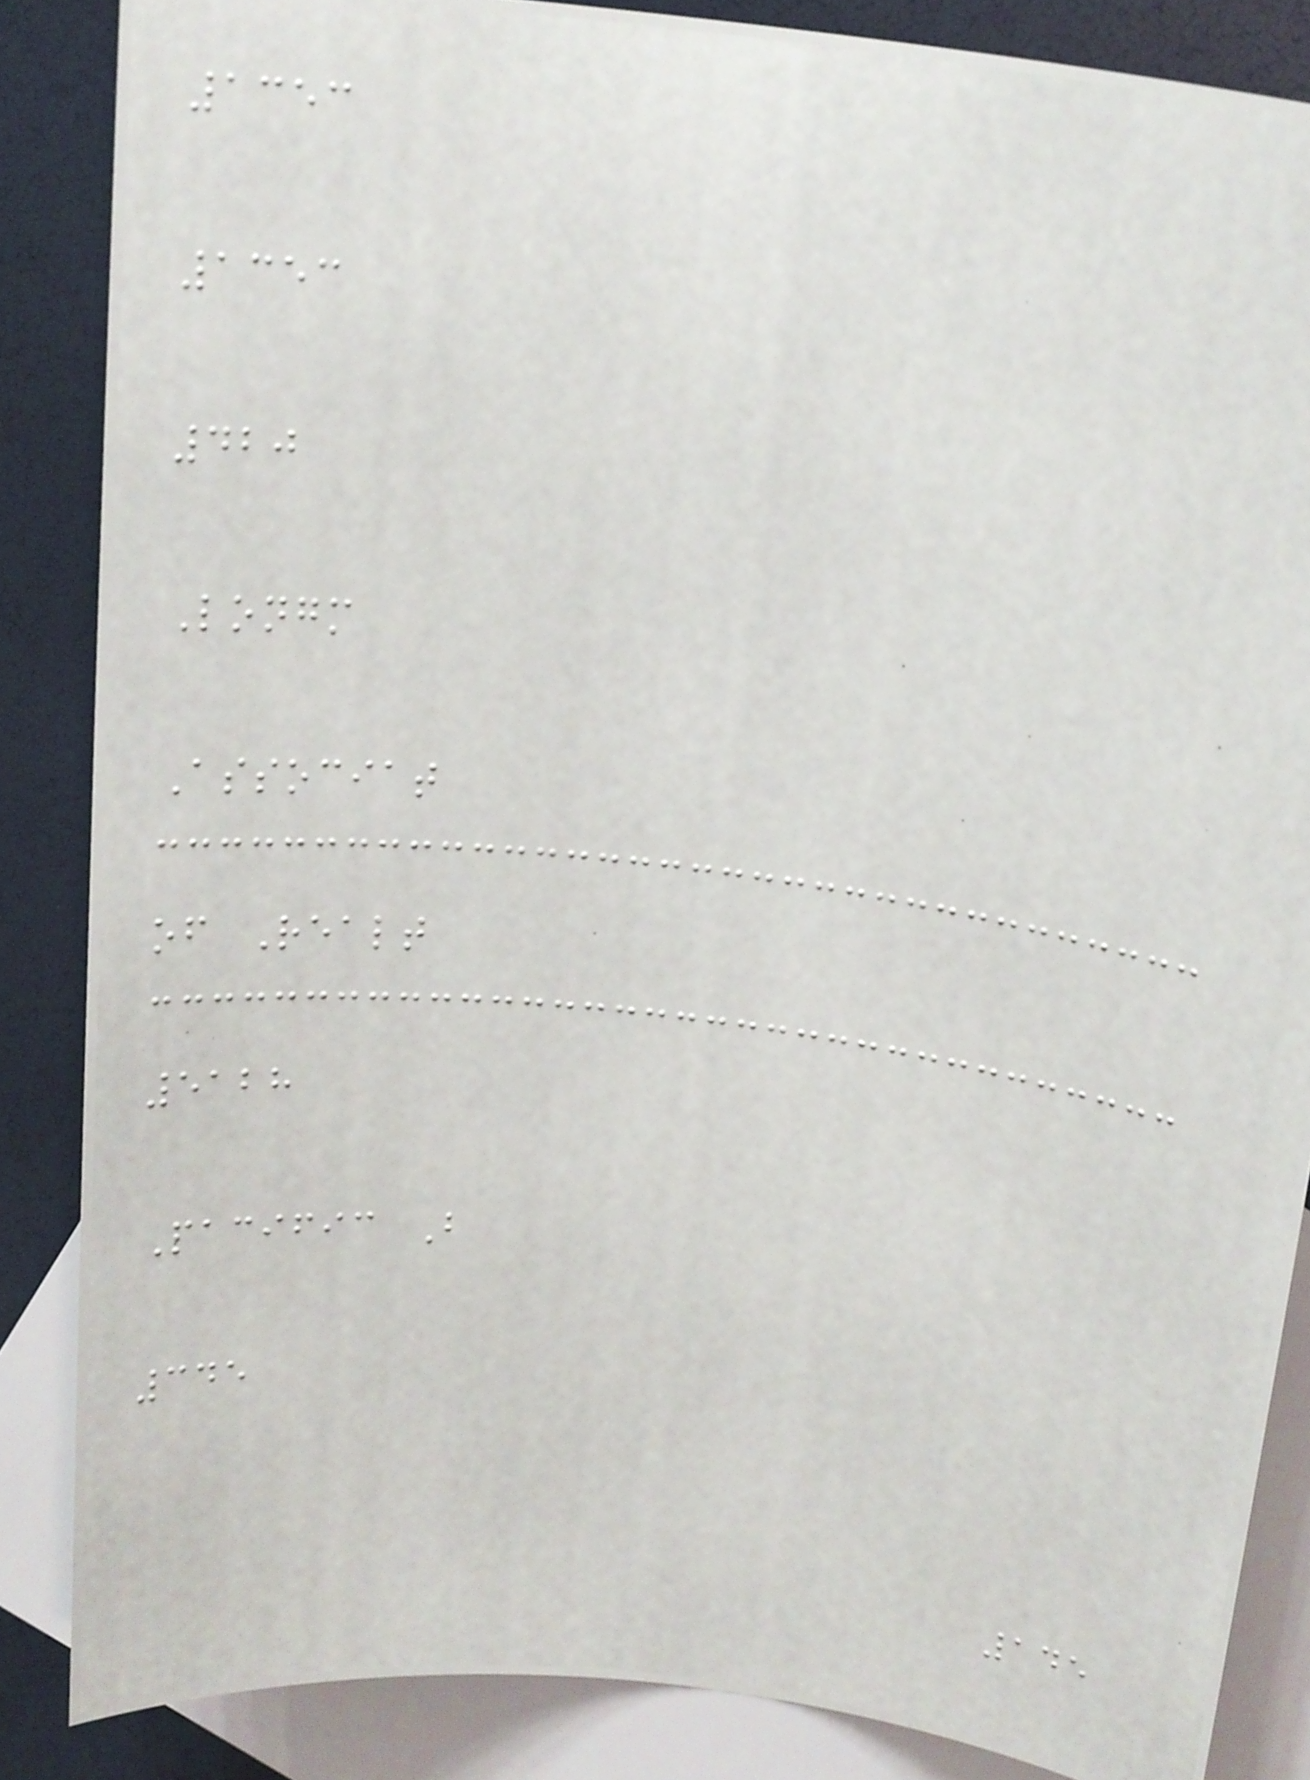1353
1353
420
Longm
Associat
of Realt
5128
Pacific B
345
145
